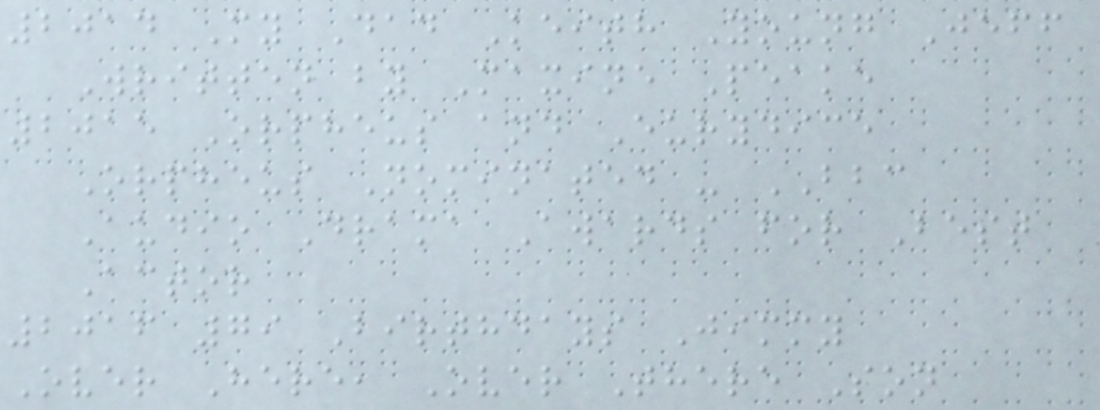2014 My Dad Keith Young Jeff
Written by Maxine Peake
2015 Orpheus and Eurydice
Orpheus Nominated - BBC
Audio Drama Awards for Best
Actor
2016 79 Birthdays Jimmy
Over Here, Over There Son
